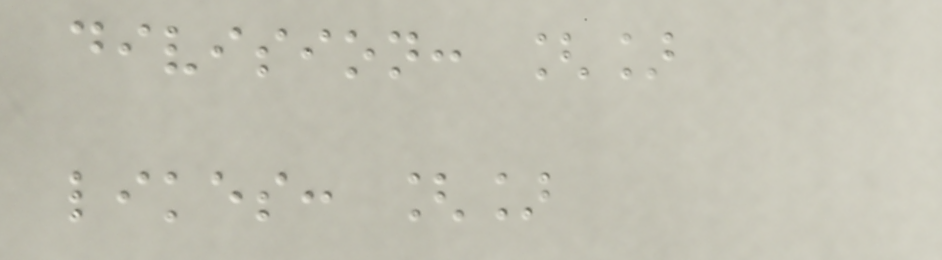division: []
likes: []
